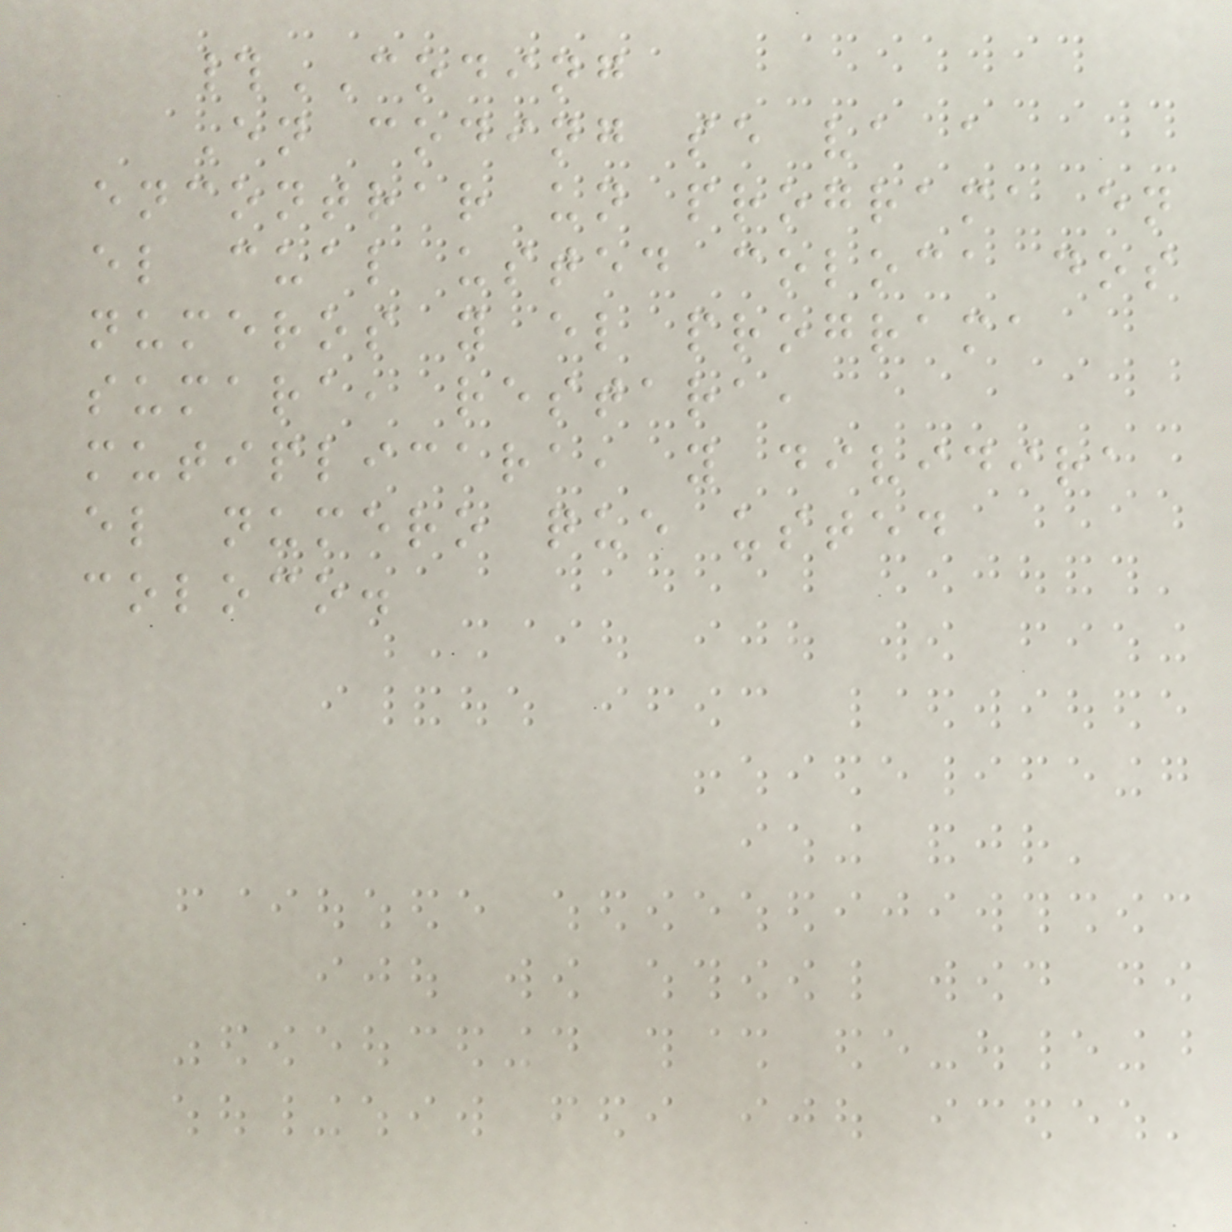#CODING
En coding se va a
encontrar un programa en
el cual usted coloca dos
numeros y el programa
sumara, restara,
mutiplicara, y dividira
el numero que usted
coloco.
